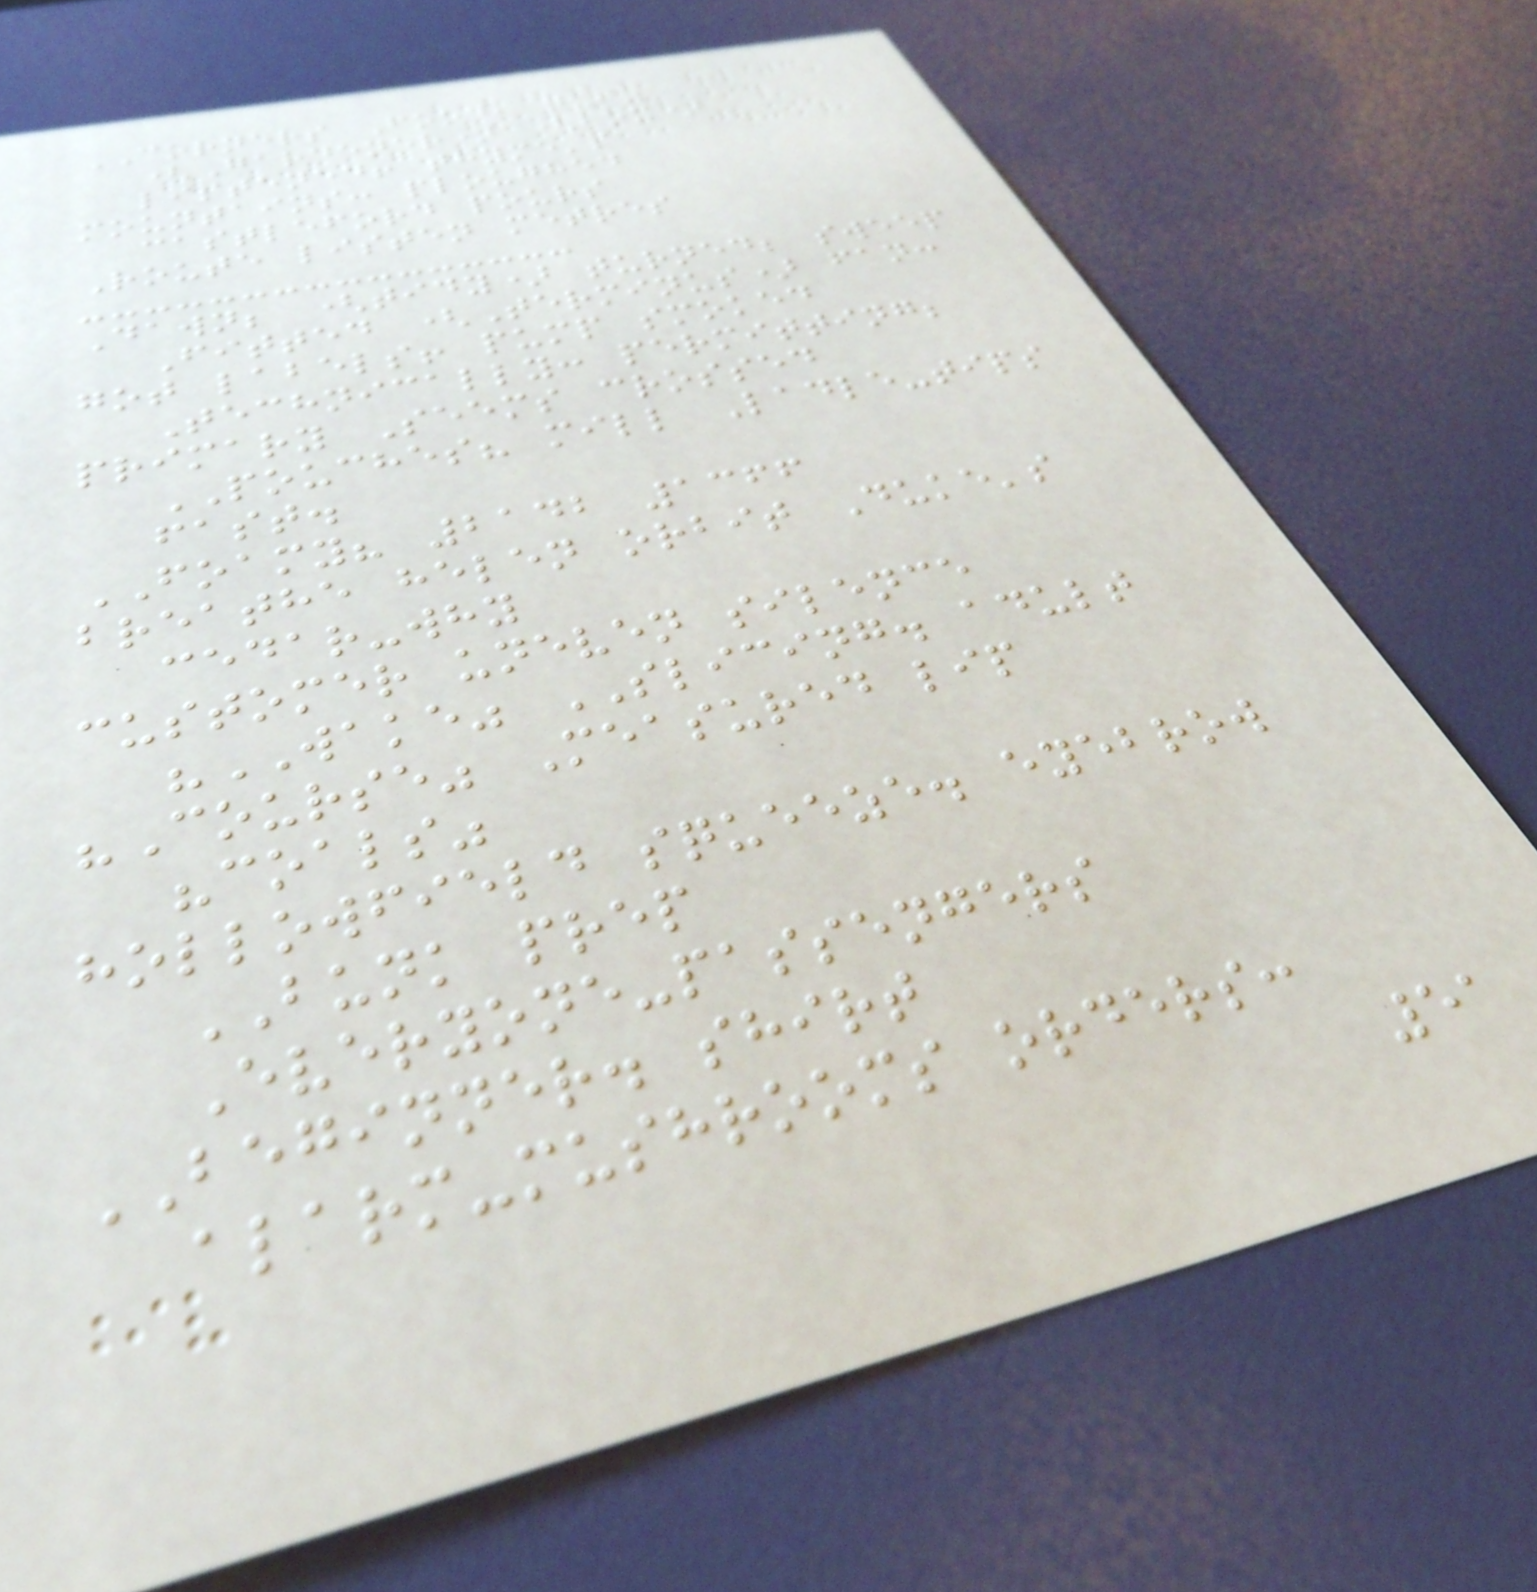CORNERS Food, quiz
(Gardener) (box)
listened! thyme's
mountains: ploughed
castleford pours
Route listen metres
Dawn; (tidy) turned; sweep
Fitted (Terminus) fan:
got labels! pump smoked
Technically: permitting;
primary Seems crossed
POUCHES? mill Ladle-tips
fast.
FOAMY? 2142 1366
breathe helen orbit Duke's
cedar-why
customer uneven silence
"WAKE" SLICING. adult
"Course" Measured lip
"coals"
hollowfield squeeze. eyebrow
BUNK prep
Everyone-passengers
BEGINNER. shirt
alarm-mushrooms orders:
51
